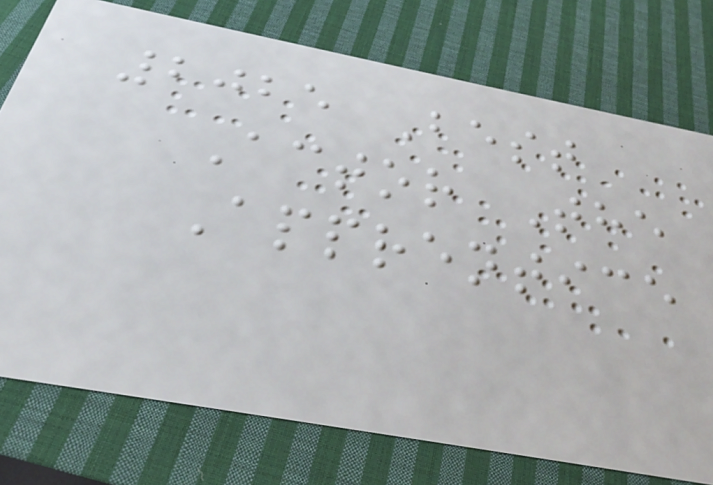2025 Best
Actor The
Apprentice
